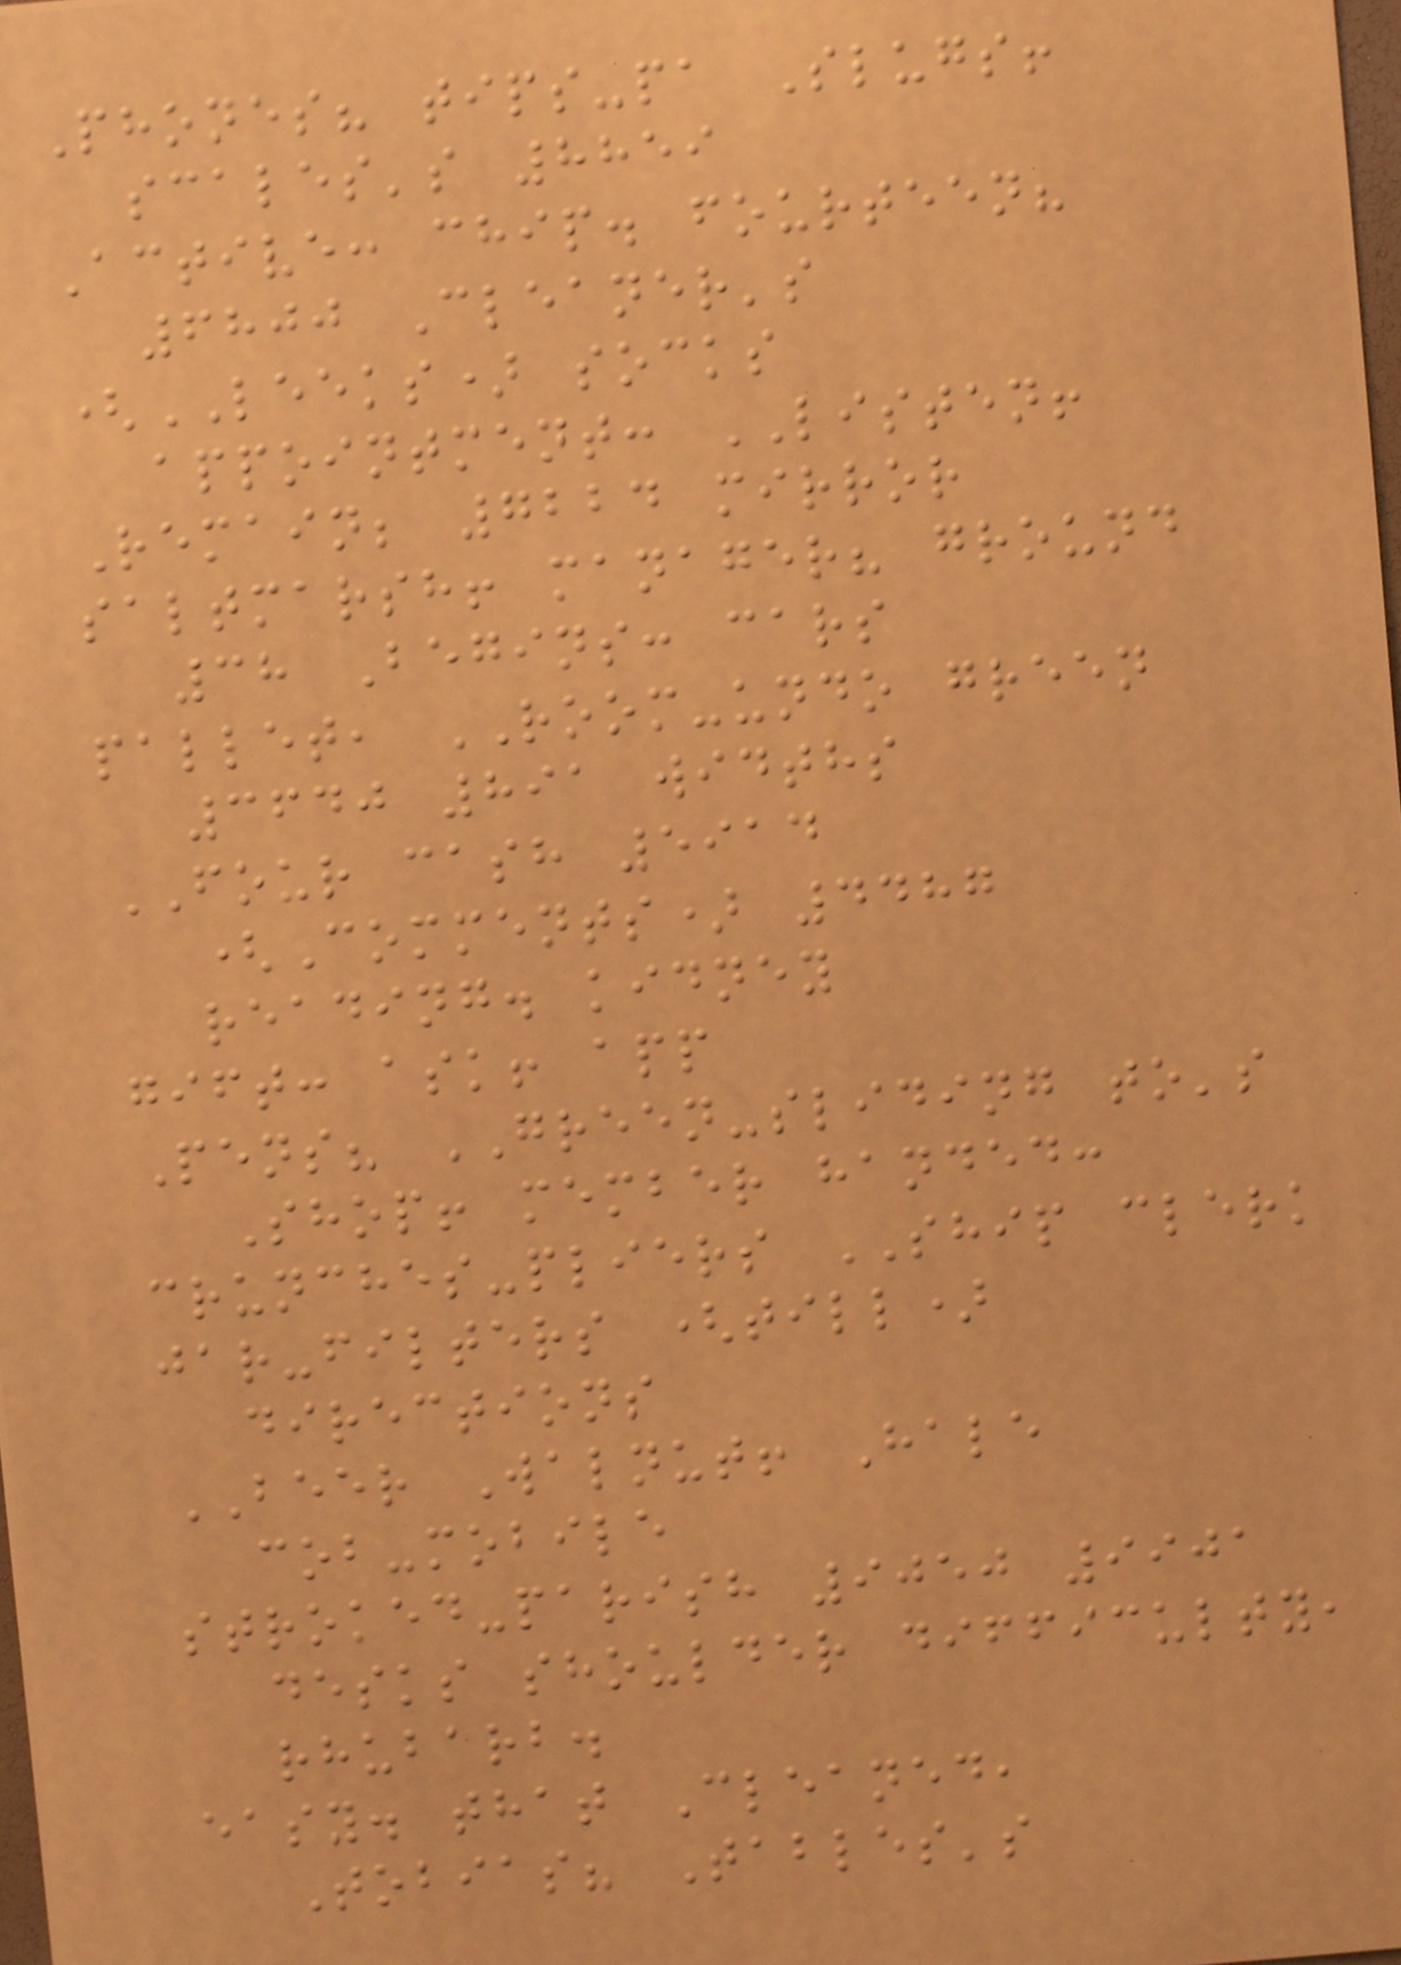Phones? tips-pa Slugs!
scales's 8859
Active: chip. fourteen?
6800 Cleaner's
(LEEKS) socks
appointment: LISTEN!
Remain; 7224 mirror
saltmarsh! manager? ground
38 Begins: cars
pallet, ROOM-undo green
3640 891 widths
FOUR cash 5914
(Comments) 4487
reading. kidney
gift: ask! app
Pens? GREEN-sliding to's
Shop! member handed:
crunches-pliers SHIP clerk
jar-filters (till)
directions
BEER Walnut! Hale
cob-mobile
stroked-parish 9050 9901
desks shoulder difficulty,
rhubarb.
easy. that Cleaned,
Tobias? Tables's
